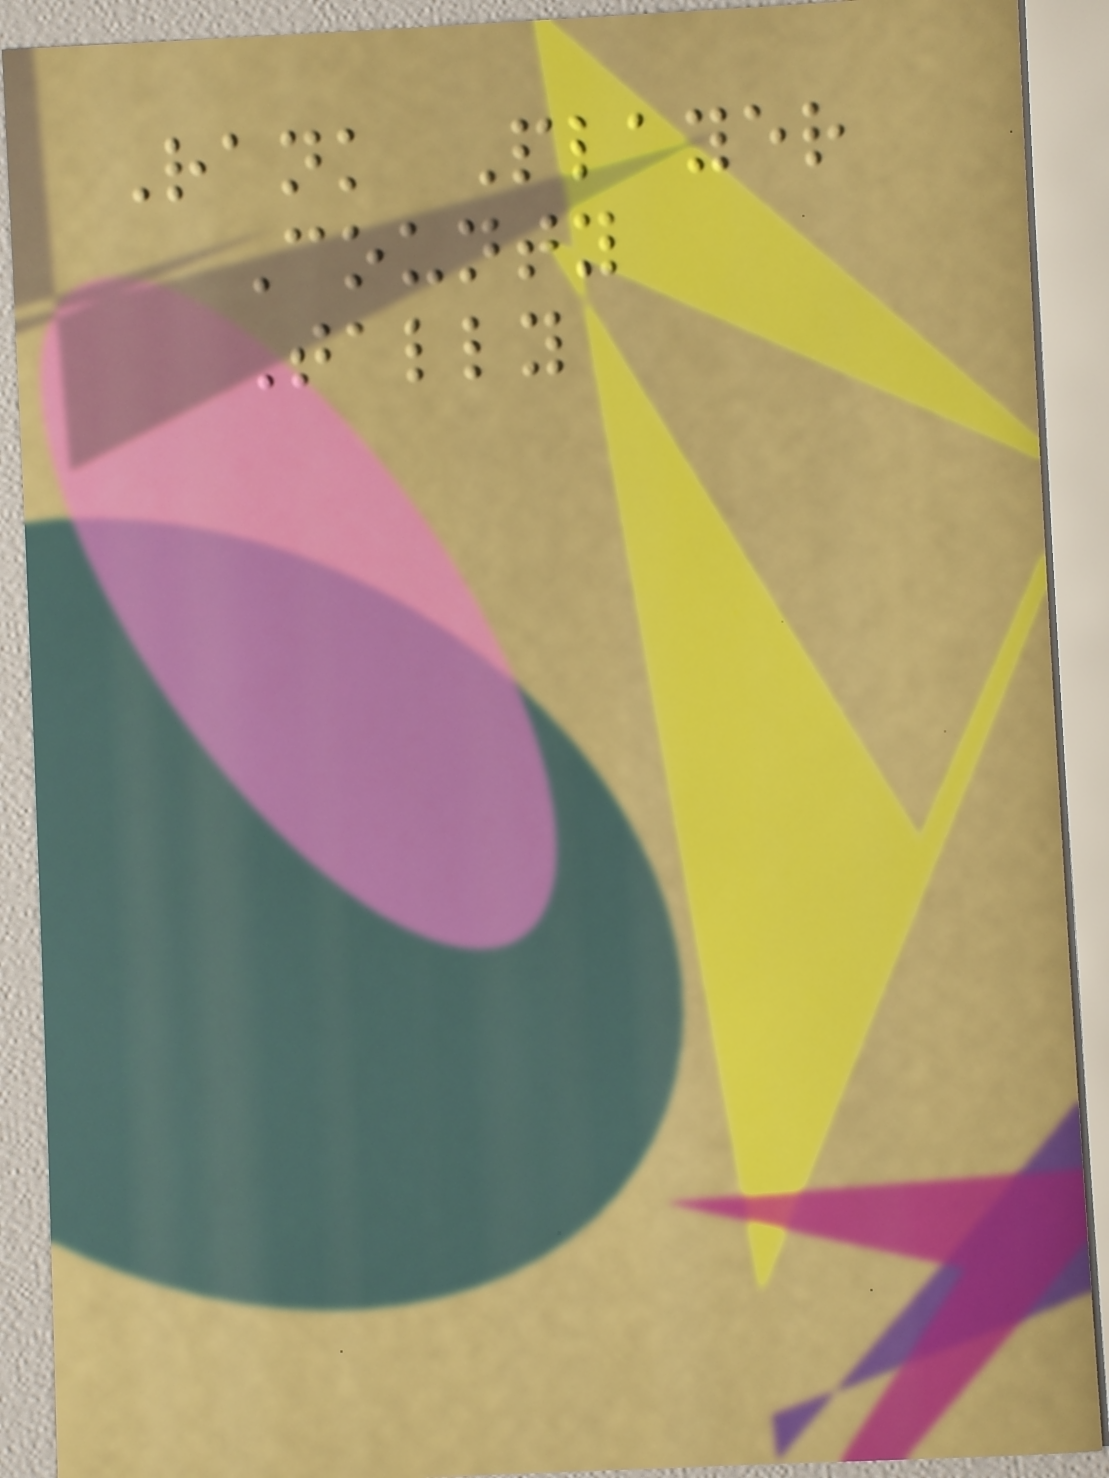Rank Player
County
Tally
